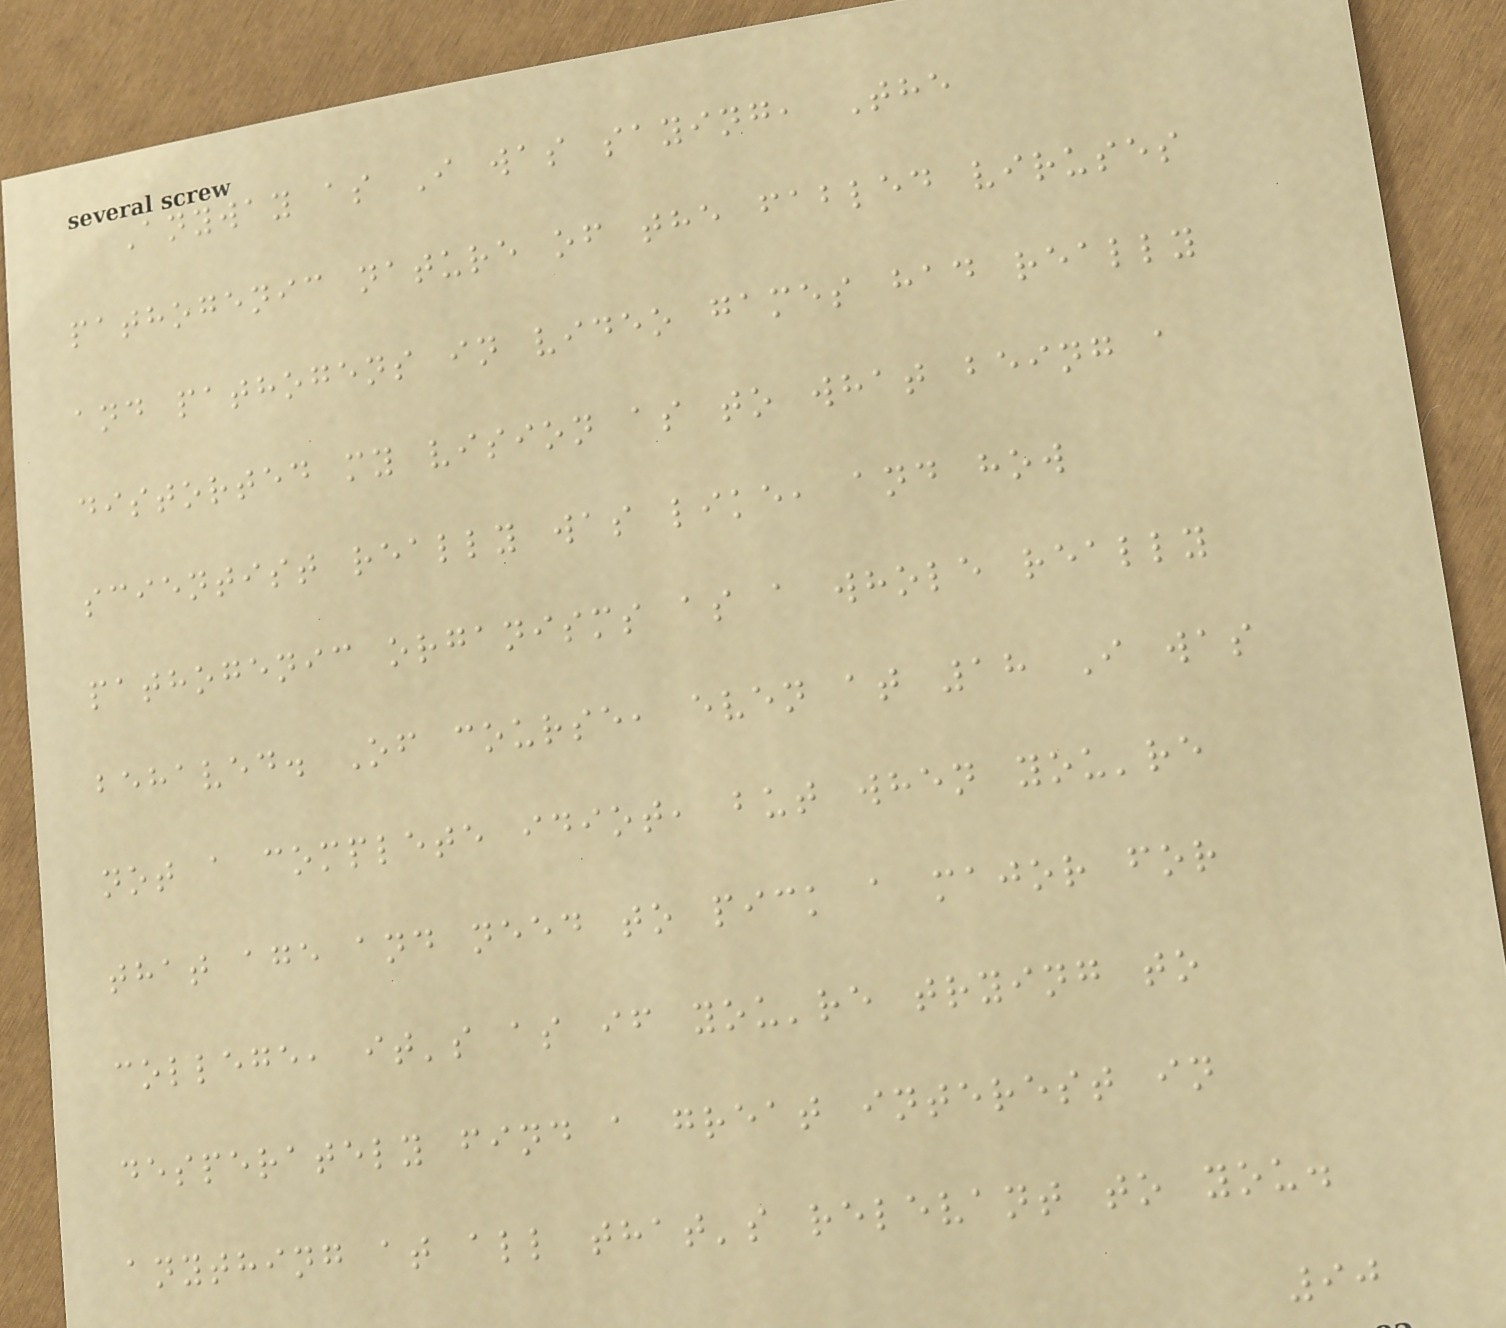Anyway as I was saying, The
pathogenic nature of the fabled viruses
and pathogens in video games had really
distorted my vision as to what being a
scientist really was like, and how
pathogenic organisms as a whole really
behaved. Of course, even at 18 I was
not a complete idiot, but when you're
that age and need to pick a major for
college, it's as if you're trying to
desperately find a great interest in
anything at all that's relevant to you.
90
